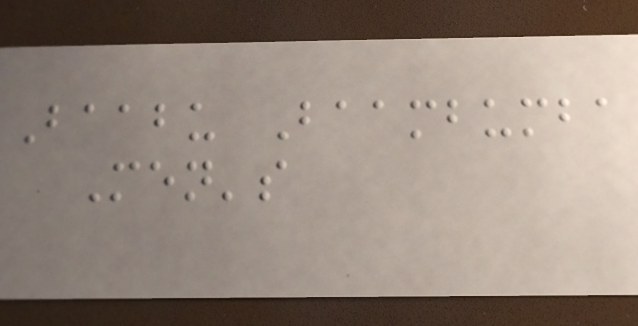Baabu Baambumba
Men's
